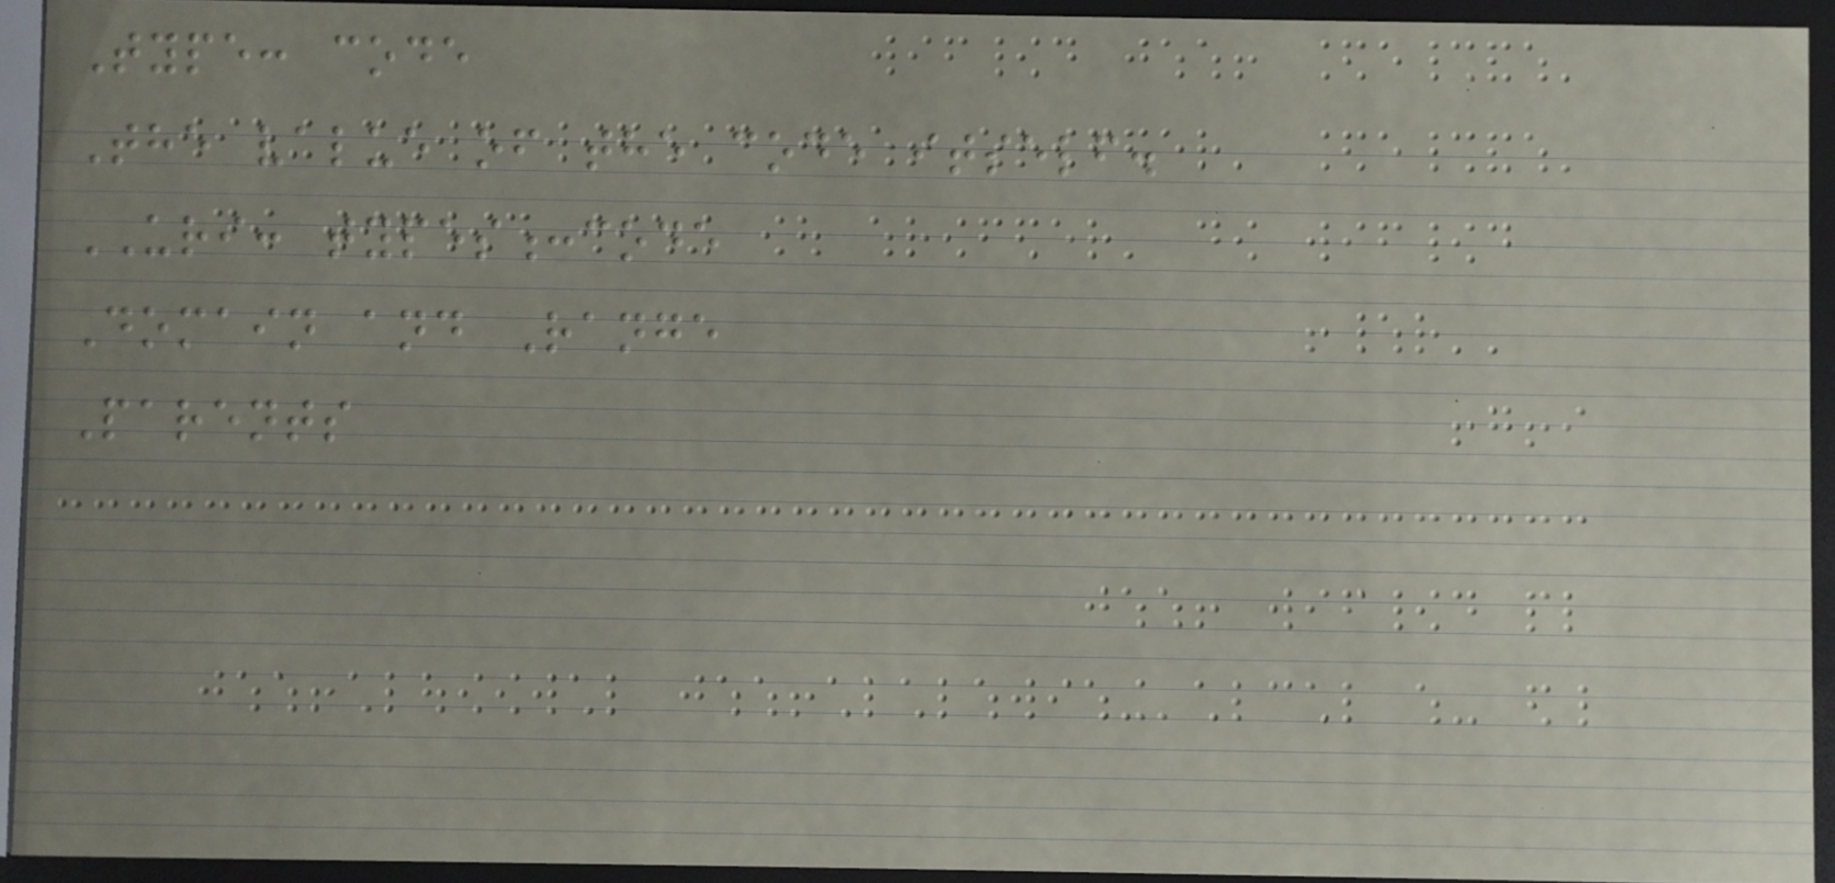Type: code
The value of the code itself.
URI: types:code
Domain and Range
Parents
